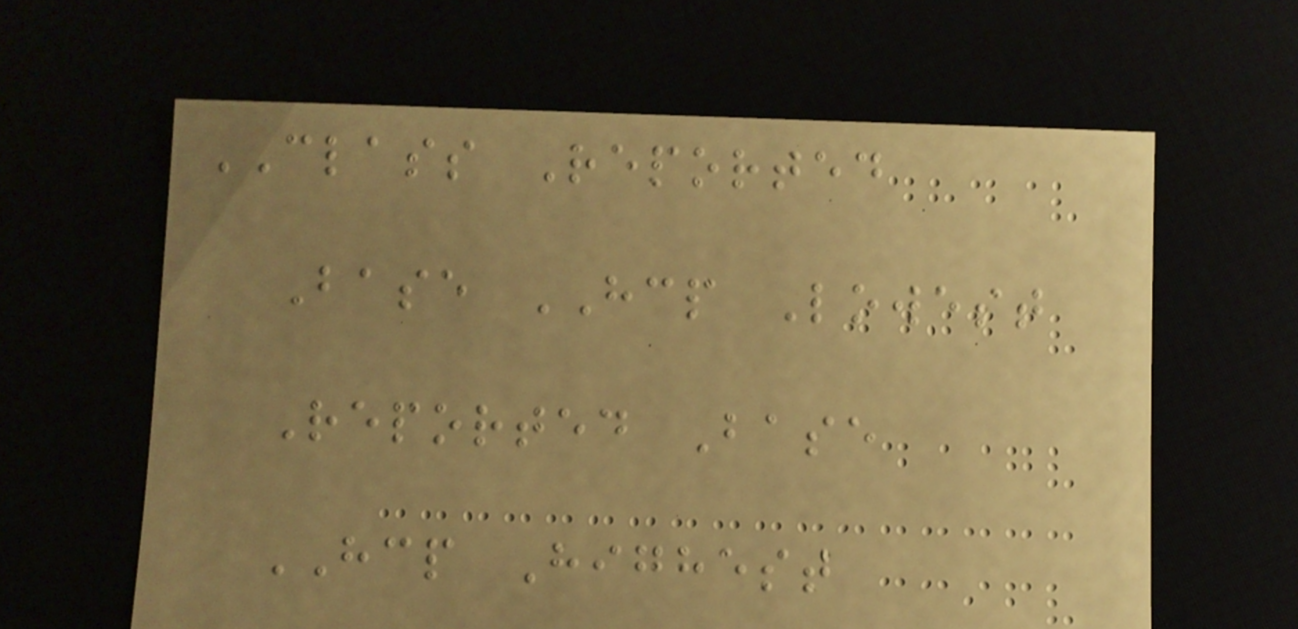CLASS Reported
Base HCP Lowest
Reported Base
HCP Highest
